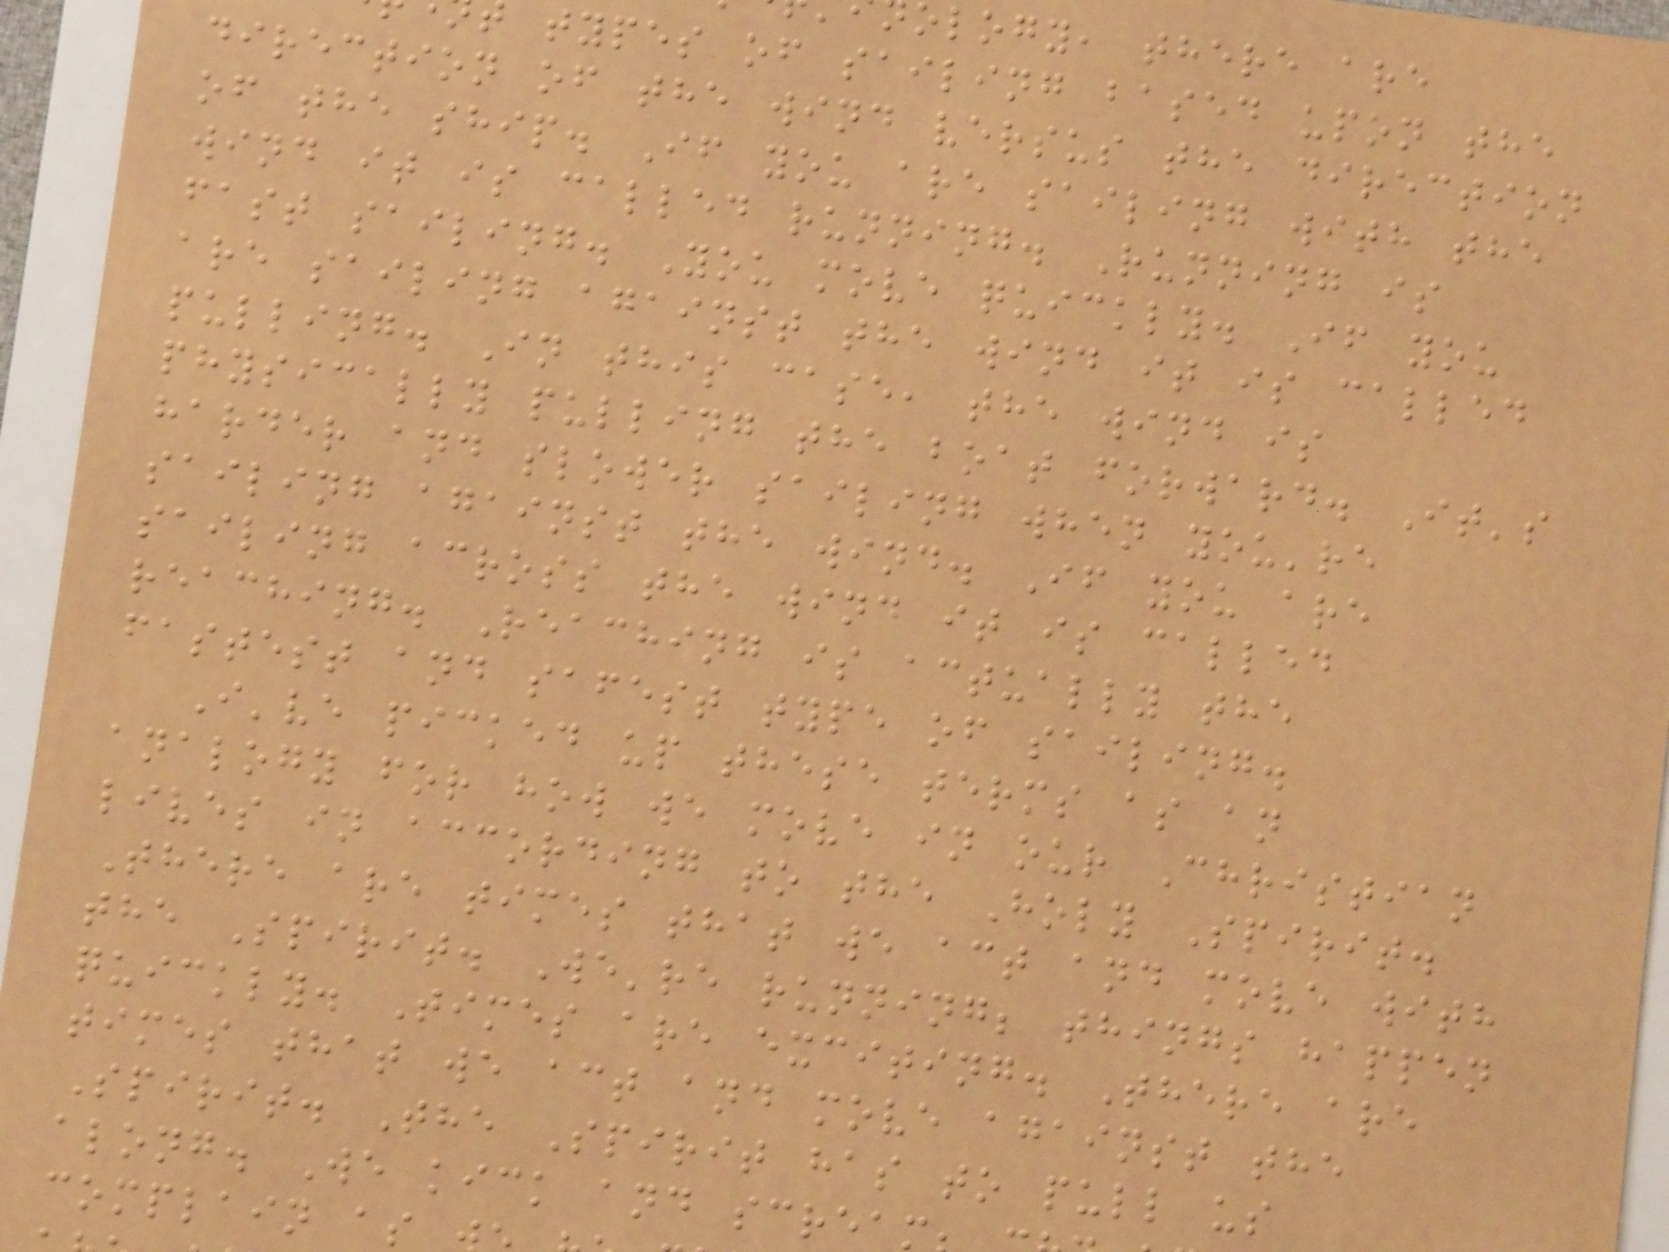ology, there are
types of sailing based upon the
direction of the wind versus the direction
of the ship. If you are sailing with the
wind it is called running. Running is
fast sailing. You move quickly. If you
are sailing against the wind it is called
pulling. In this case, the wind is
physically pulling the boat forward. It's
harder and slower sailing when you're
sailing against the wind. If you are
sailing across the wind it is called
reaching. Reaching is actually the
fastest and safest type of sailing.
I've picked up these terms as an
analogy for how we move in our Christian
lives in according to the Holy Spirit.
There are times that we act and move with
the Spirit. We're running; things happen
quickly. Times are exciting. There are
times that we act and move against the
Spirit. The Spirit has to pull us
along. We kick and screa
complain as
